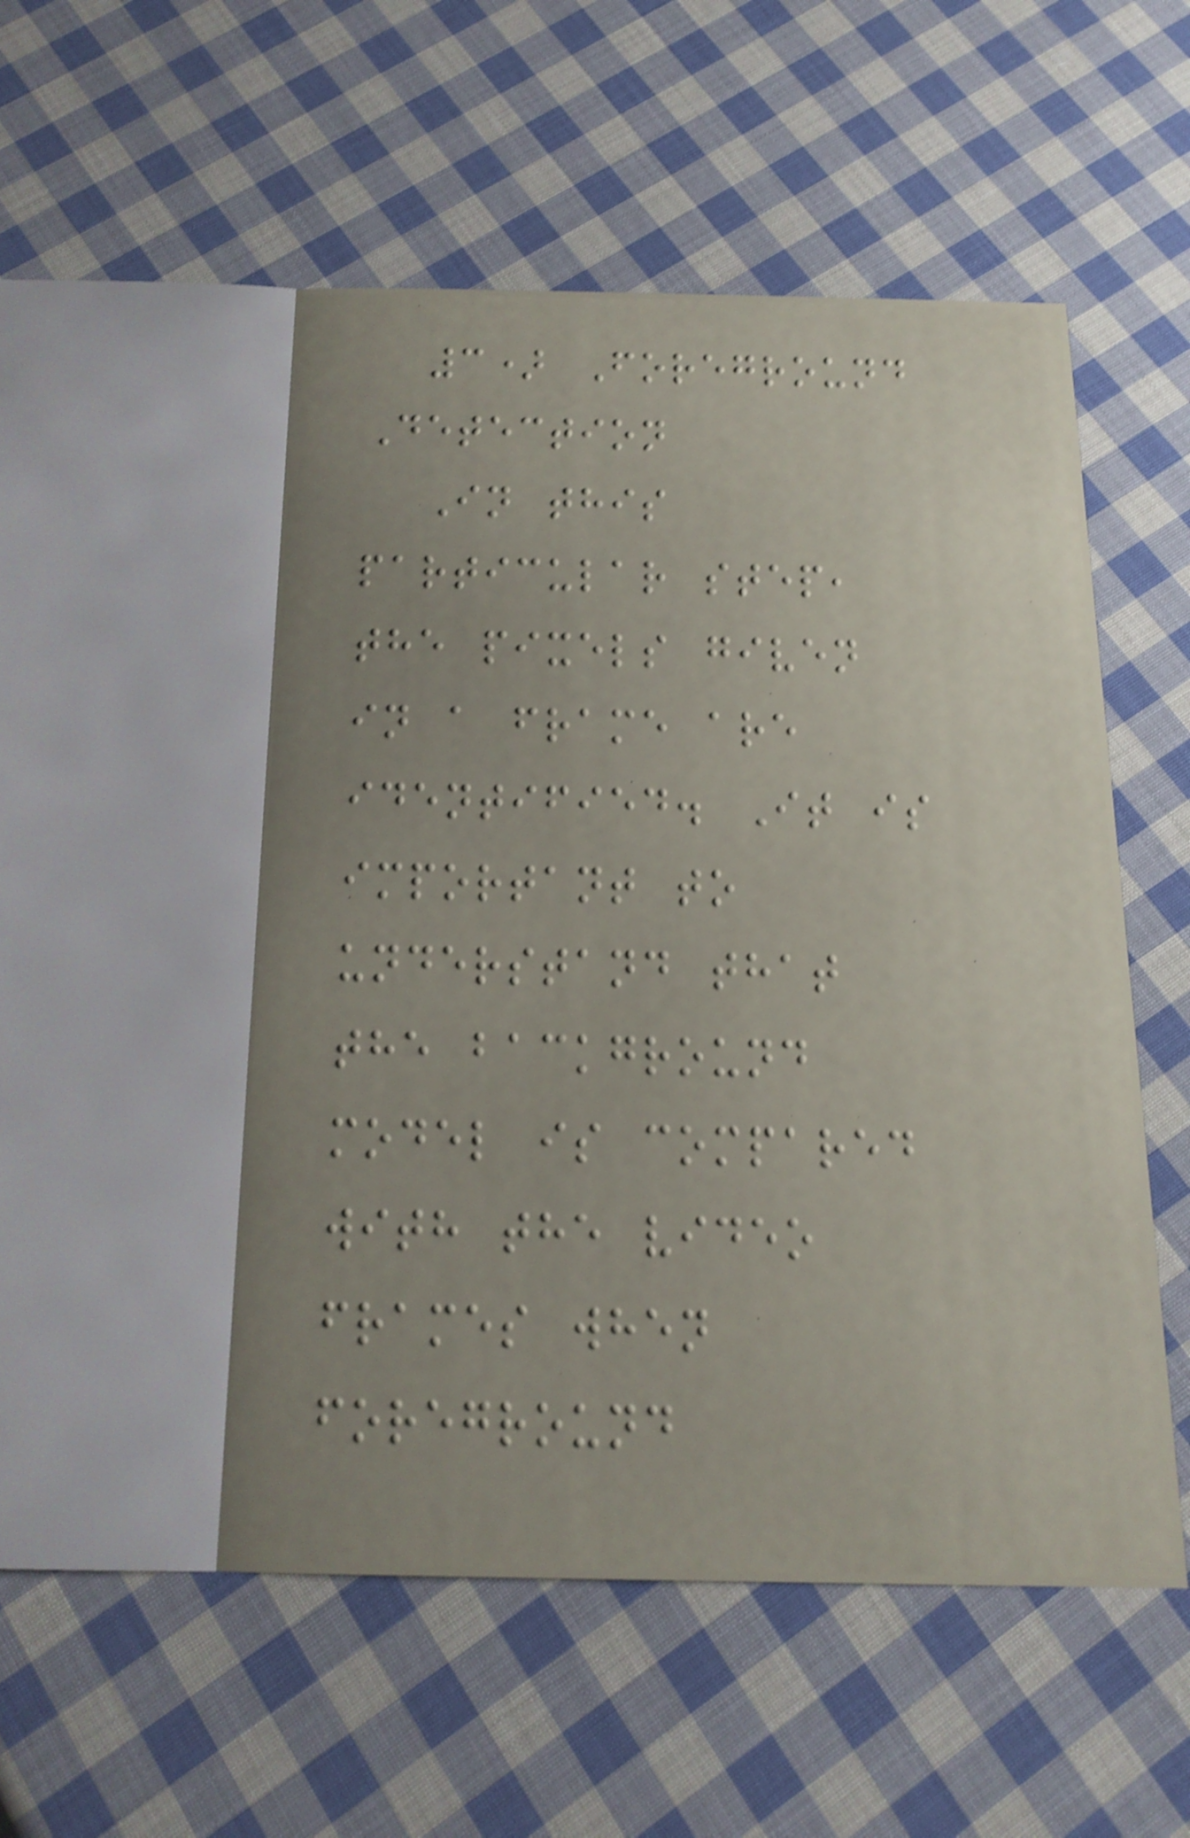3) Foreground
Detection
In this
particular step,
the pixels given
in a frame are
identified. It is
important to
understand that
the background
model is compared
with the video
frames when
foreground
